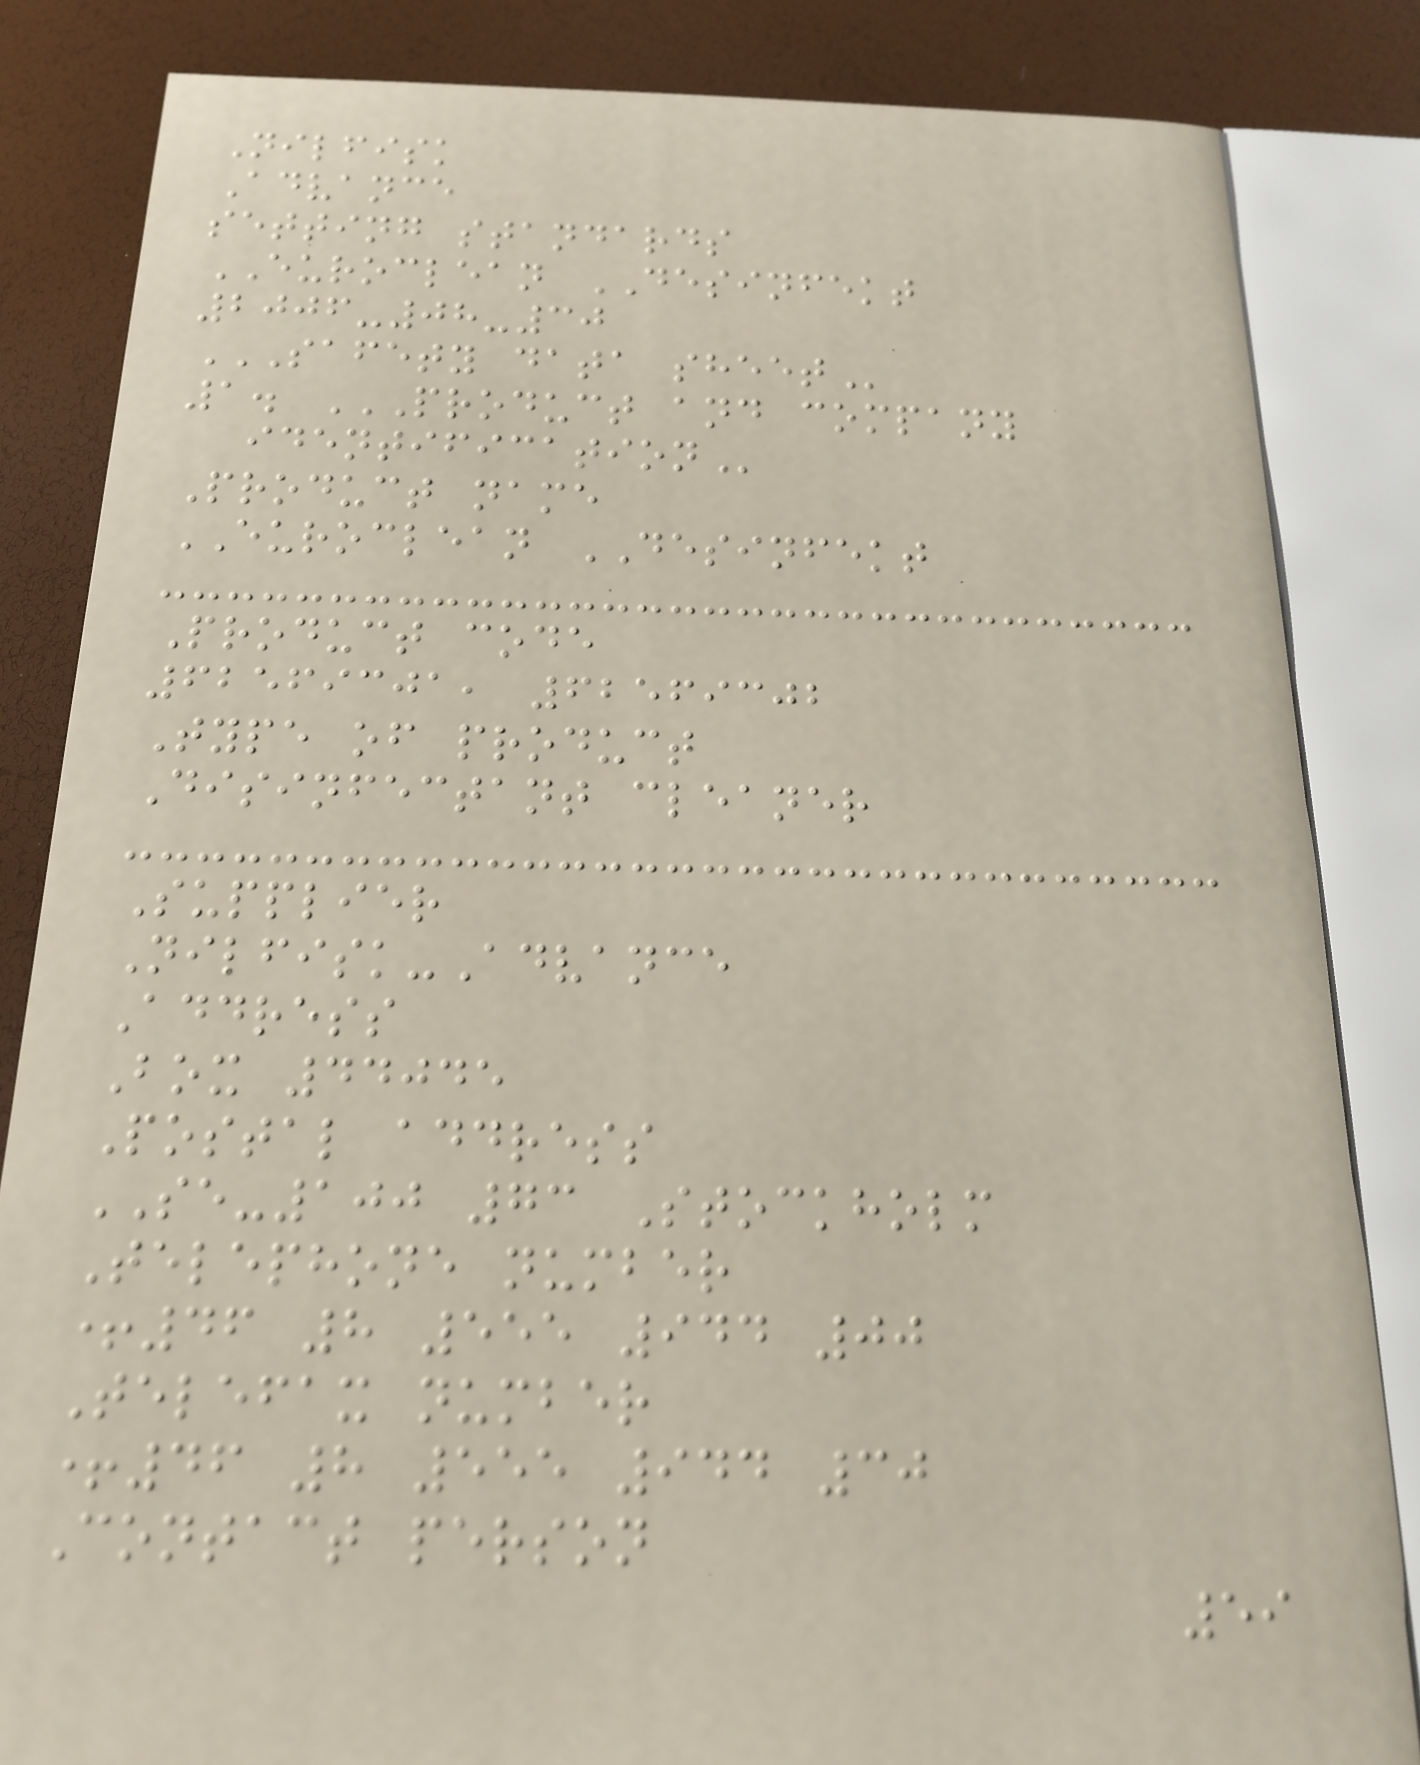Nilfisk
Advance
setting standards
EUROCLEAN DESINFEKT
2006-08-30
SAFETY DATA SHEET
1. PRODUCT AND COMPANY
IDENTIFICATION
Product name
EUROCLEAN DESINFEKT
Product code
62569301, 62569302
Type of product
Disinfectant cleaner
Supplier
Nilfisk-Advance
Address
Box 44045
Postal address
SE-100 73 Stockholm
Telephone number
+46 8 555 944 00
Telefax number
+46 8 555 944 30
Contact person
59
